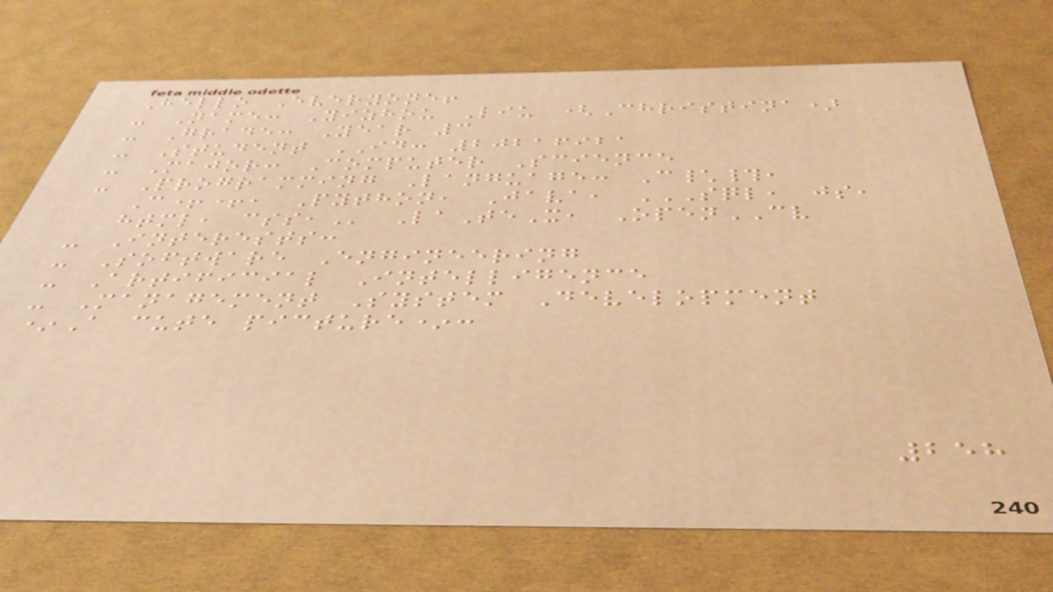Hello Everyone!
- Name: Yizhou Liu (Christina)
- Grade: Year 3
- Student ID: 20216921
- Major: Computer Science
- Programming Language: C\#,
C++, Python, Java, SQL, JS,
HTML, CSS, LaTeX, OpenCV
- Interests:
- Software Engineering
- Artificial Intelligence
- Management System Development
*A cute picture*:
258
